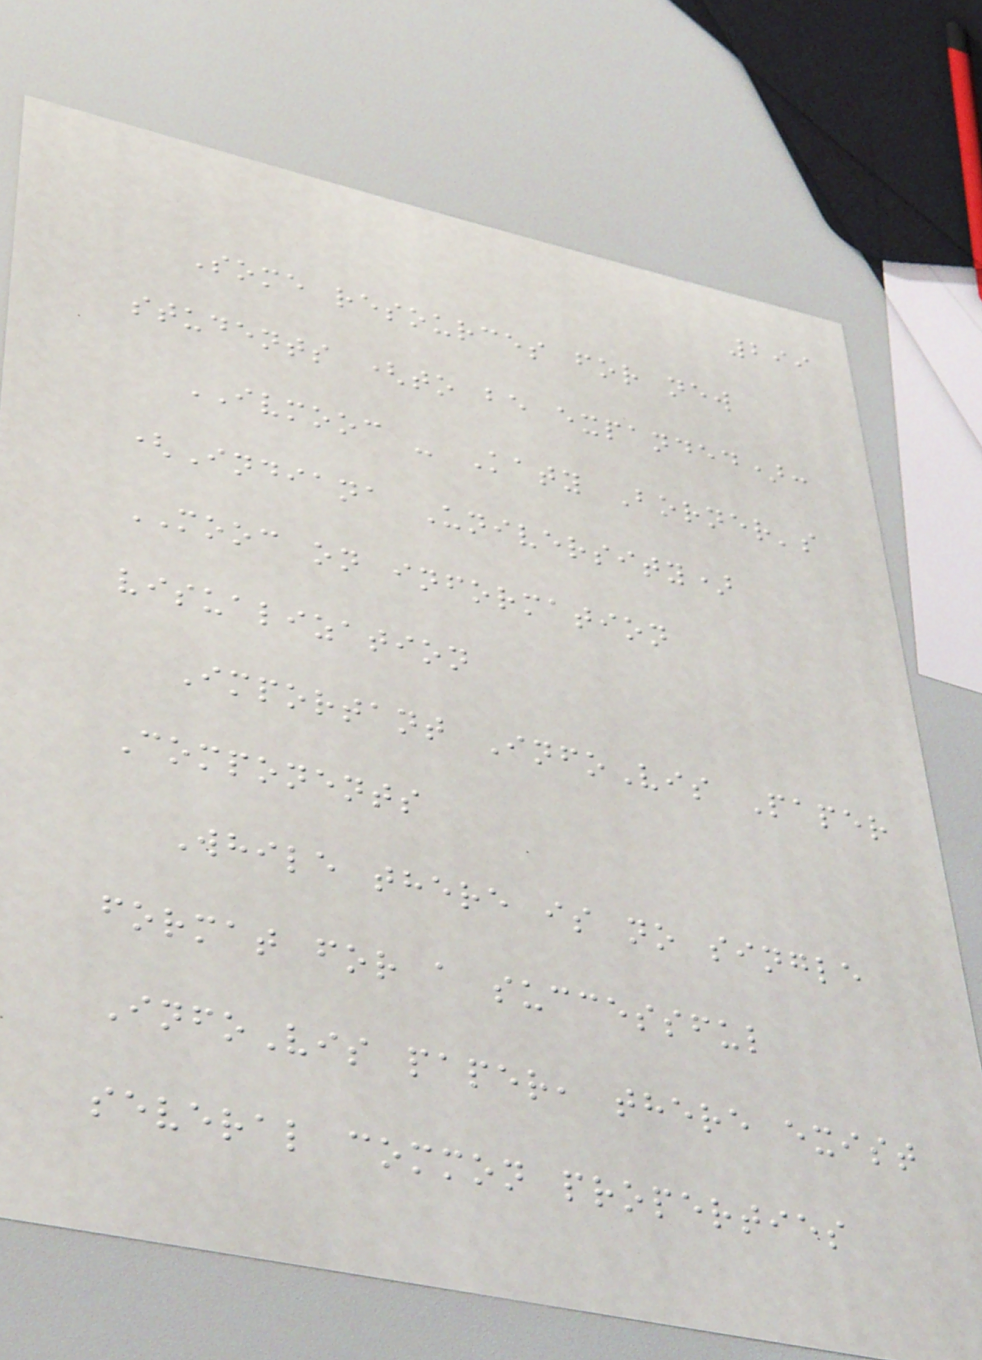299
Some resources for new
students (to be expanded):
IVMOOC - Katy Borner's
(Indiana University)
MOOC on information
visualization
Important InfoVis Paper
Components
While there is no single
format for a successful
InfoVis paper, there exist
several common properties
